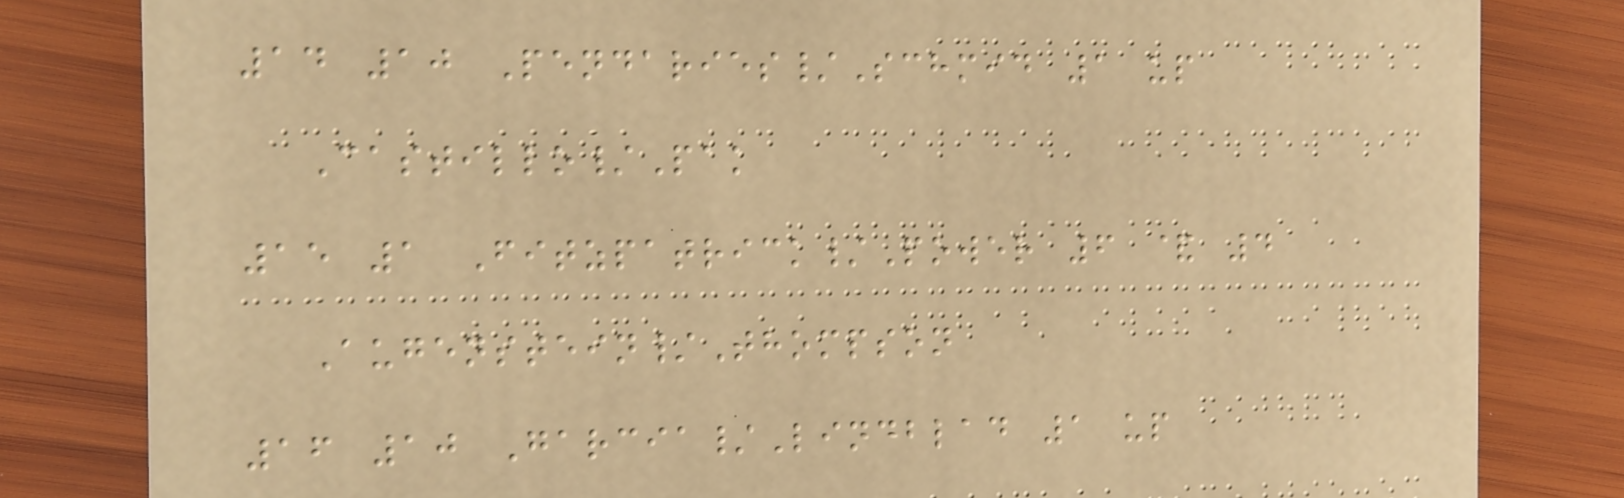14 10 Pendaries/Schmid 1 up
Castillo/Pak
15 1 Fitzpatrick/Power 6 & 4
Augenstein/Thompson
16 10 Garcia/Lindblad 1 up
